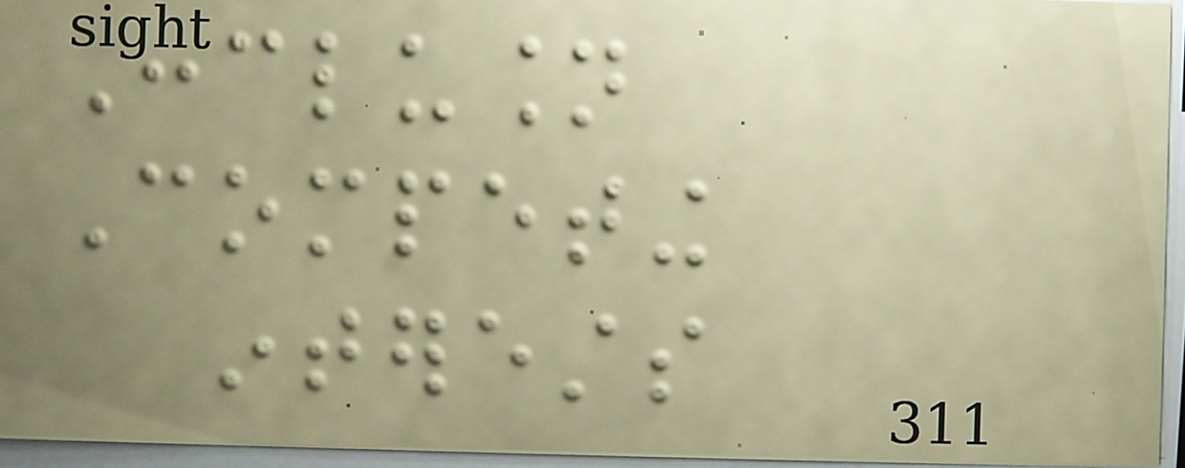Conclusion
Competing
interests
